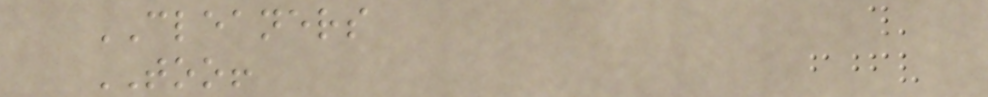CLEANERS
TOO!
